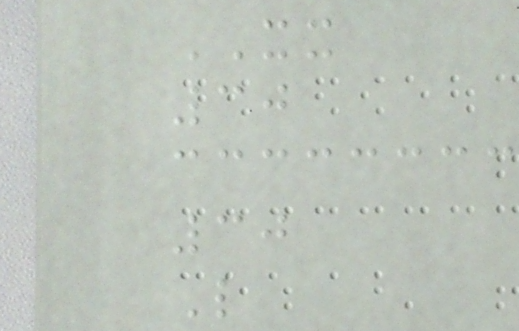XX
30
30
L
